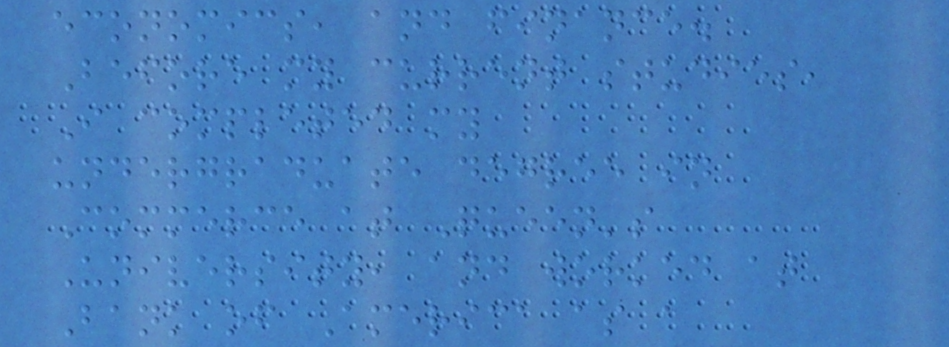economics, and finance.
Before my current studies,
I completed my
undergraduate degree in
Commerce at Queen's
University, and worked at
Bank of America as a
